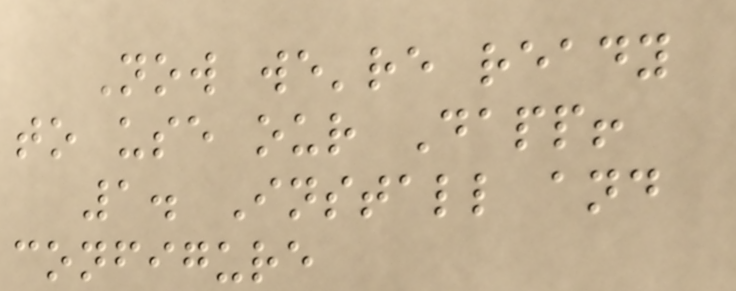Now we're ready
to use our Dapp!
1. Install and
configure
